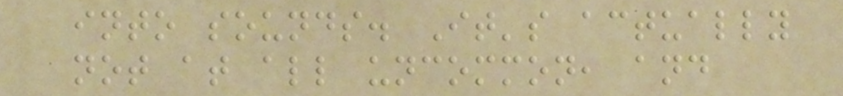into sounds. It's actually
not at all uncommon, and
